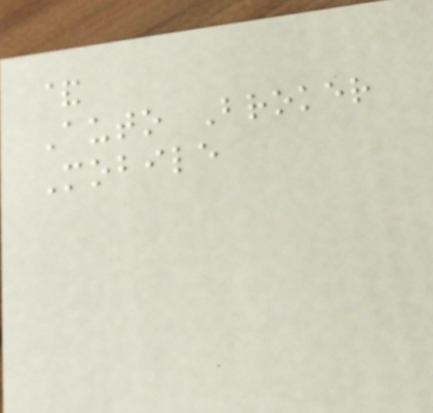&
Auto Broker
Mobile
